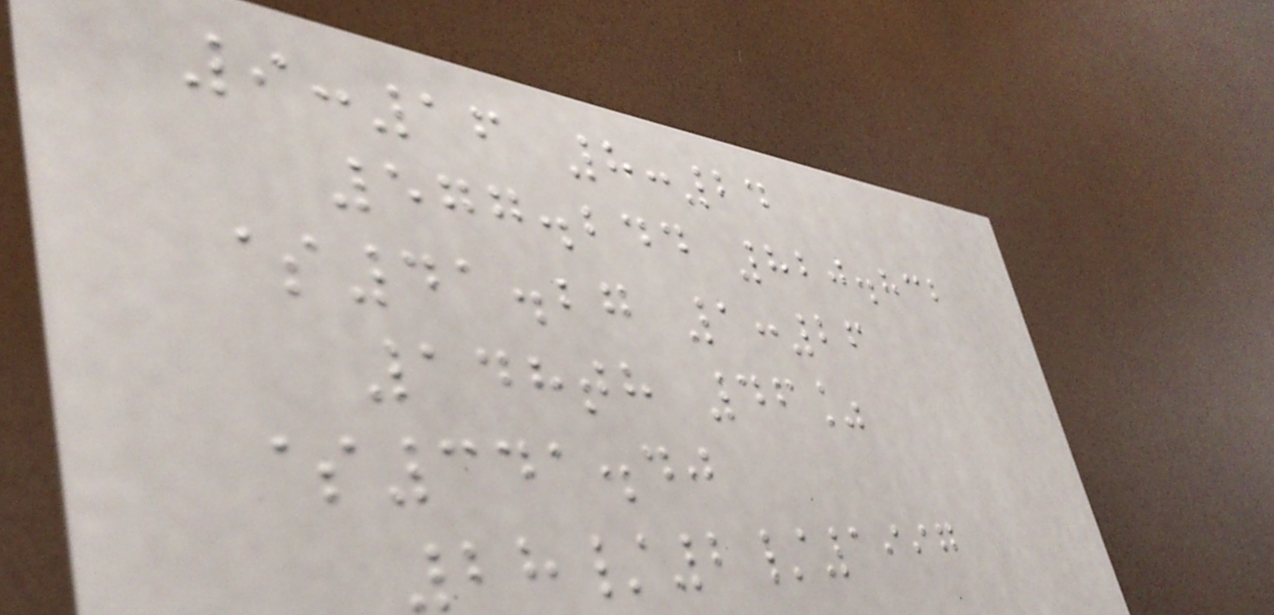9:16 8:24
577.244 820.832
$41.27 1:26
148th 46%
$341.40
28/2/1997
